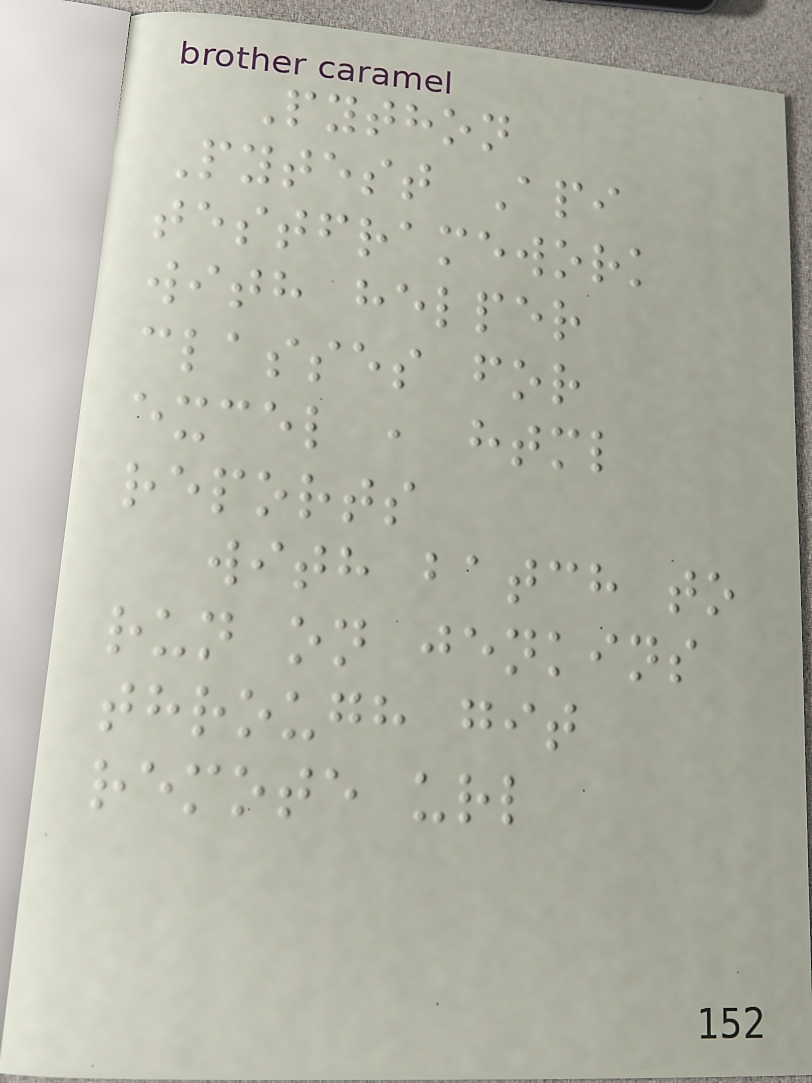Python
Pytest Api
testframework
with helper
classes for
excel , html
reports
with batch to
run on jenkins
through git
remote url
